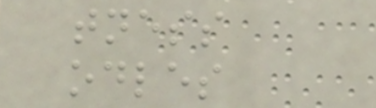tness
odles
